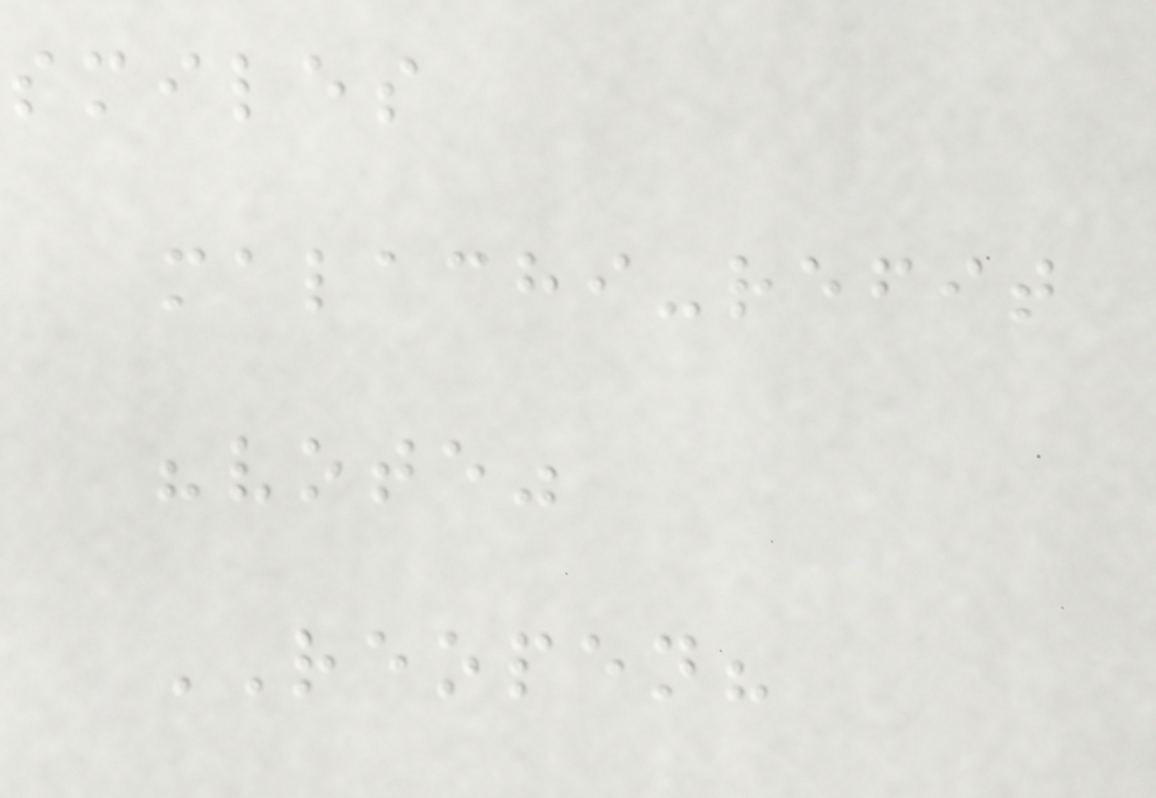smiles
malachi-refit
"vote"
REOPEN?
